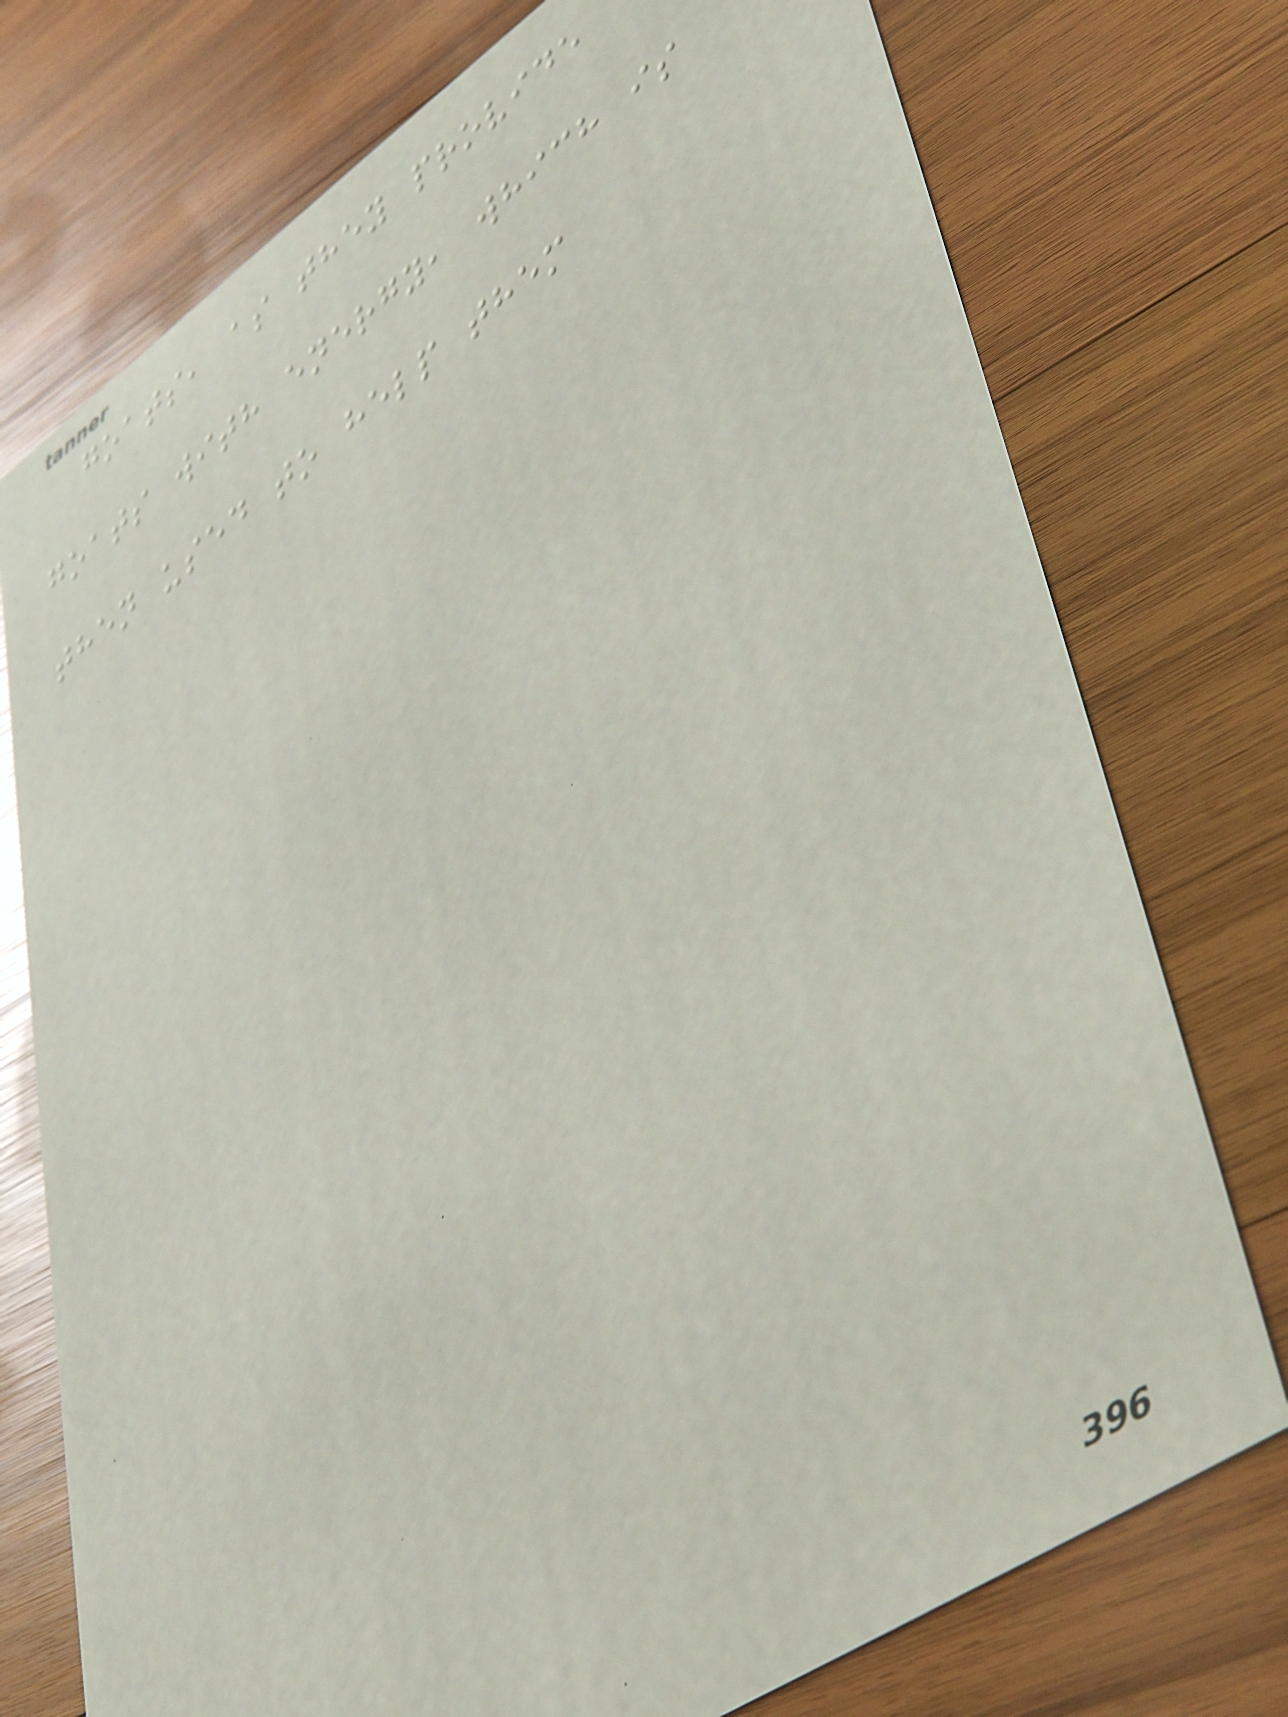goats, as they provide
goats with energy, which is
then used to help them
